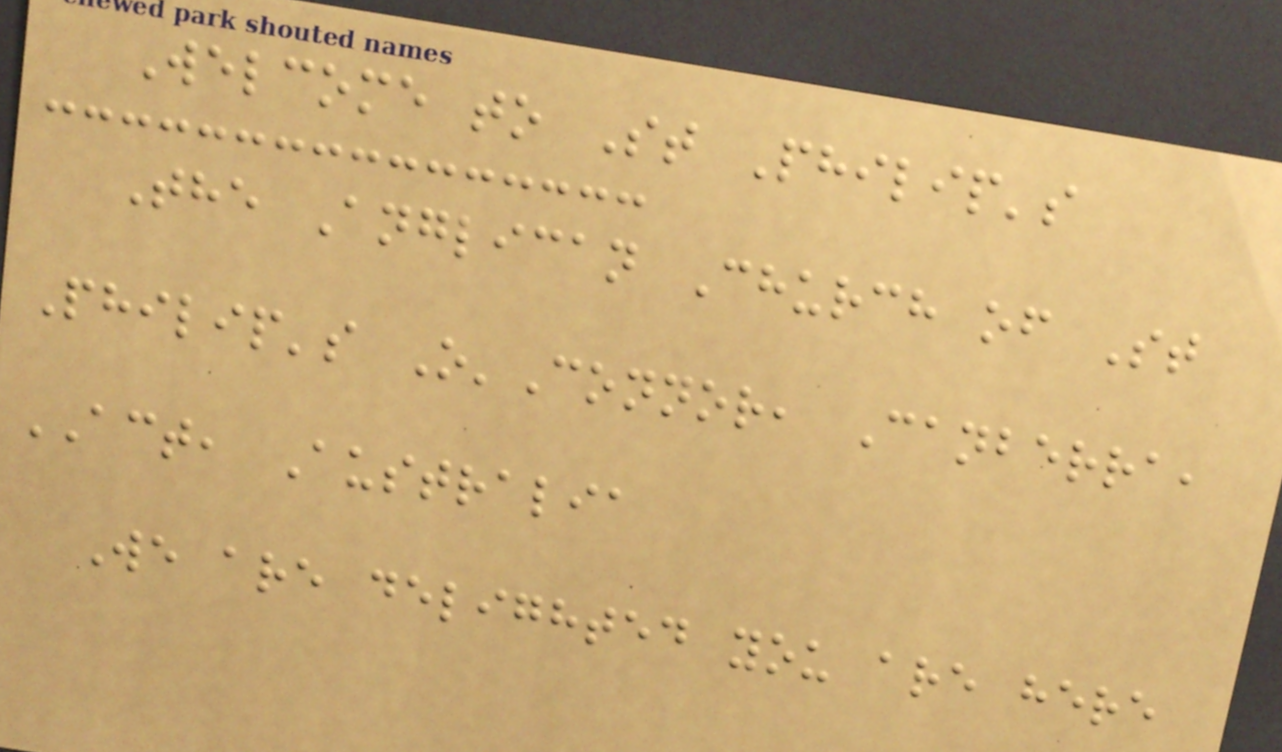Welcome to St Philip's
The Anglican Church of St
Philip's O'Connor, Canberra,
ACT, Australia
We are delighted you are here
